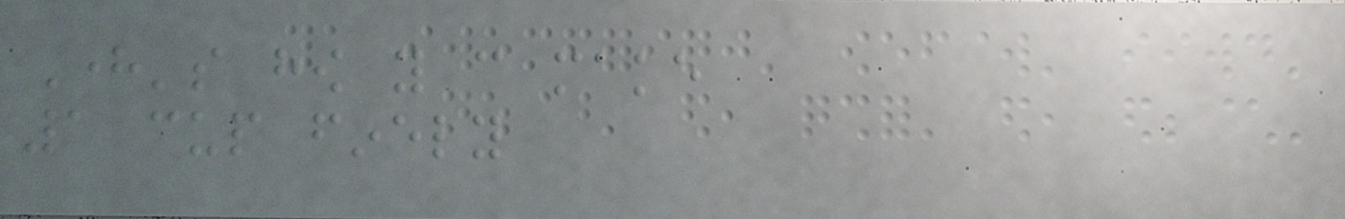Here's how you can make
1 cup finely
